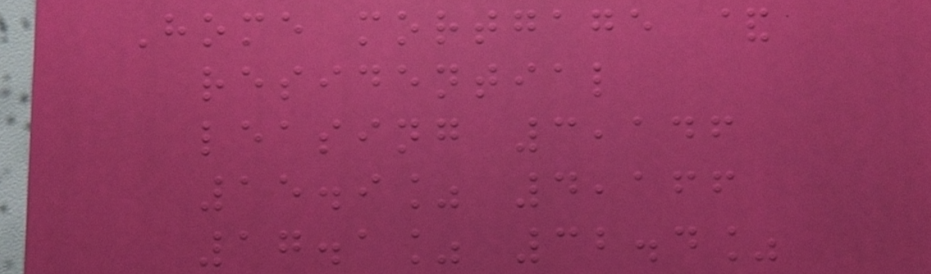Home mortgage &
residential
leasing 3,146
15.9% 4,166
17.1% 32.4%
